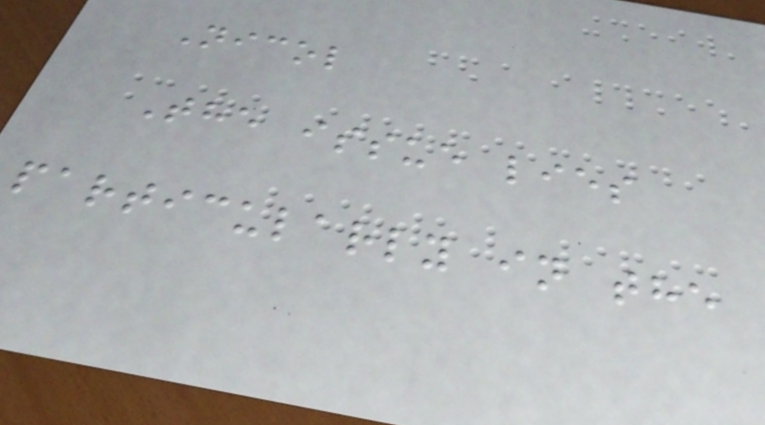Nicol
The issue lies
particularly in the
